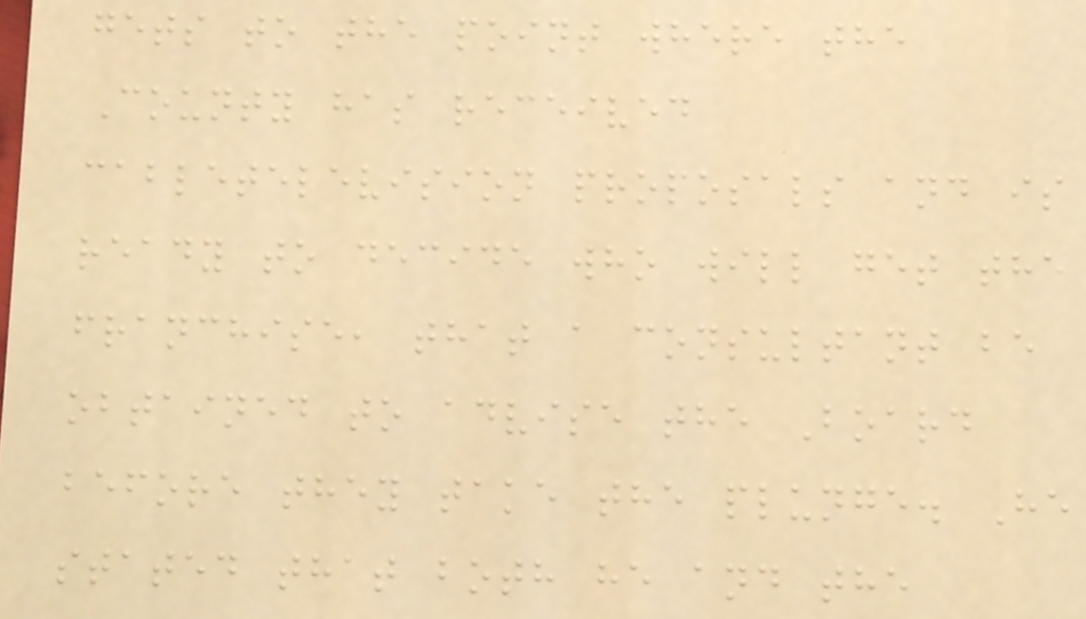gets to the point where the
County has received
cabletelevision proposals and is
ready to decide who will get the
franchise, that a consultant be
obtained to advise the Board
before they take the plunge. He
stated that both he and the
